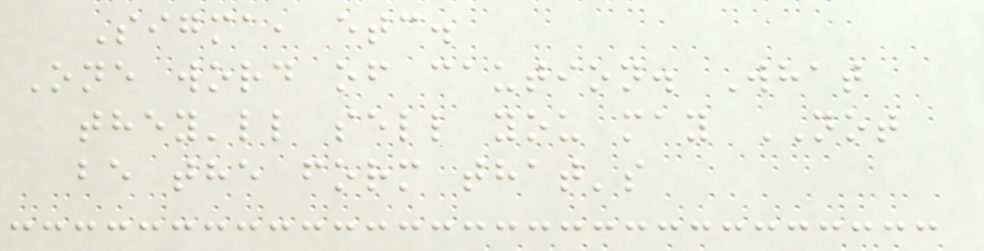Sigma, etc.
One word of caution. What
they'll sell you may NOT
be the form that's
